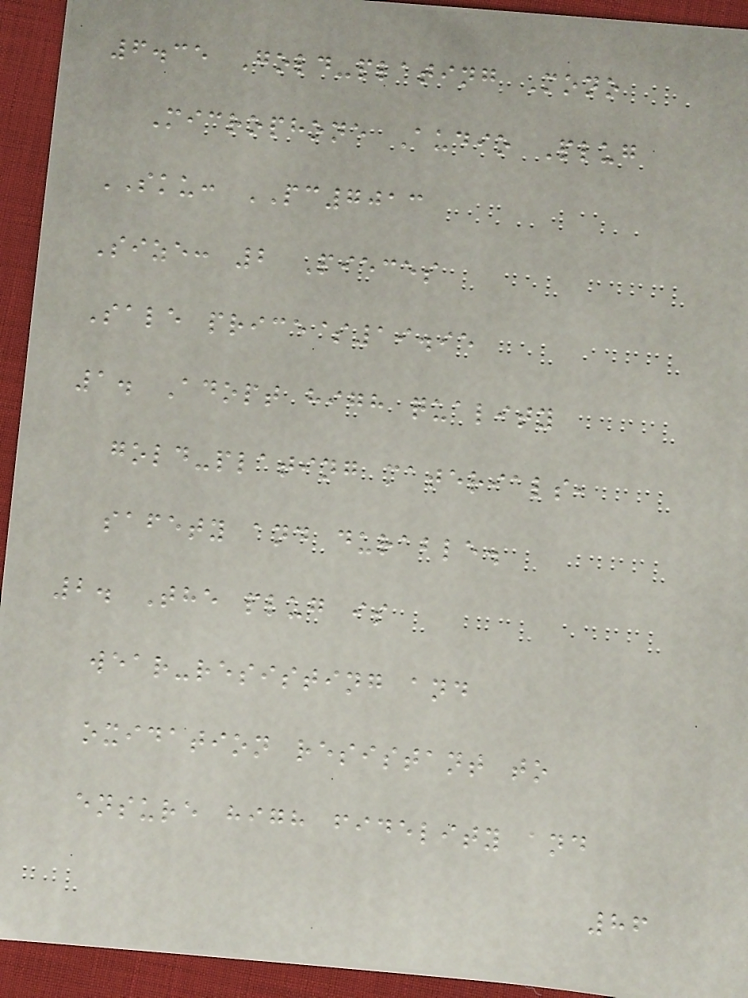6.35 Gold-plating Mono
Microphone Audio Plug
SKU: PC7013
Size: 2 Pieces
Sale price$19.95
1. Adopt high quality
gold-plating materials,
safety and durable.
2. The plug is
wear-resisting and
oxidation resistant to
ensure high fidelity and
86
